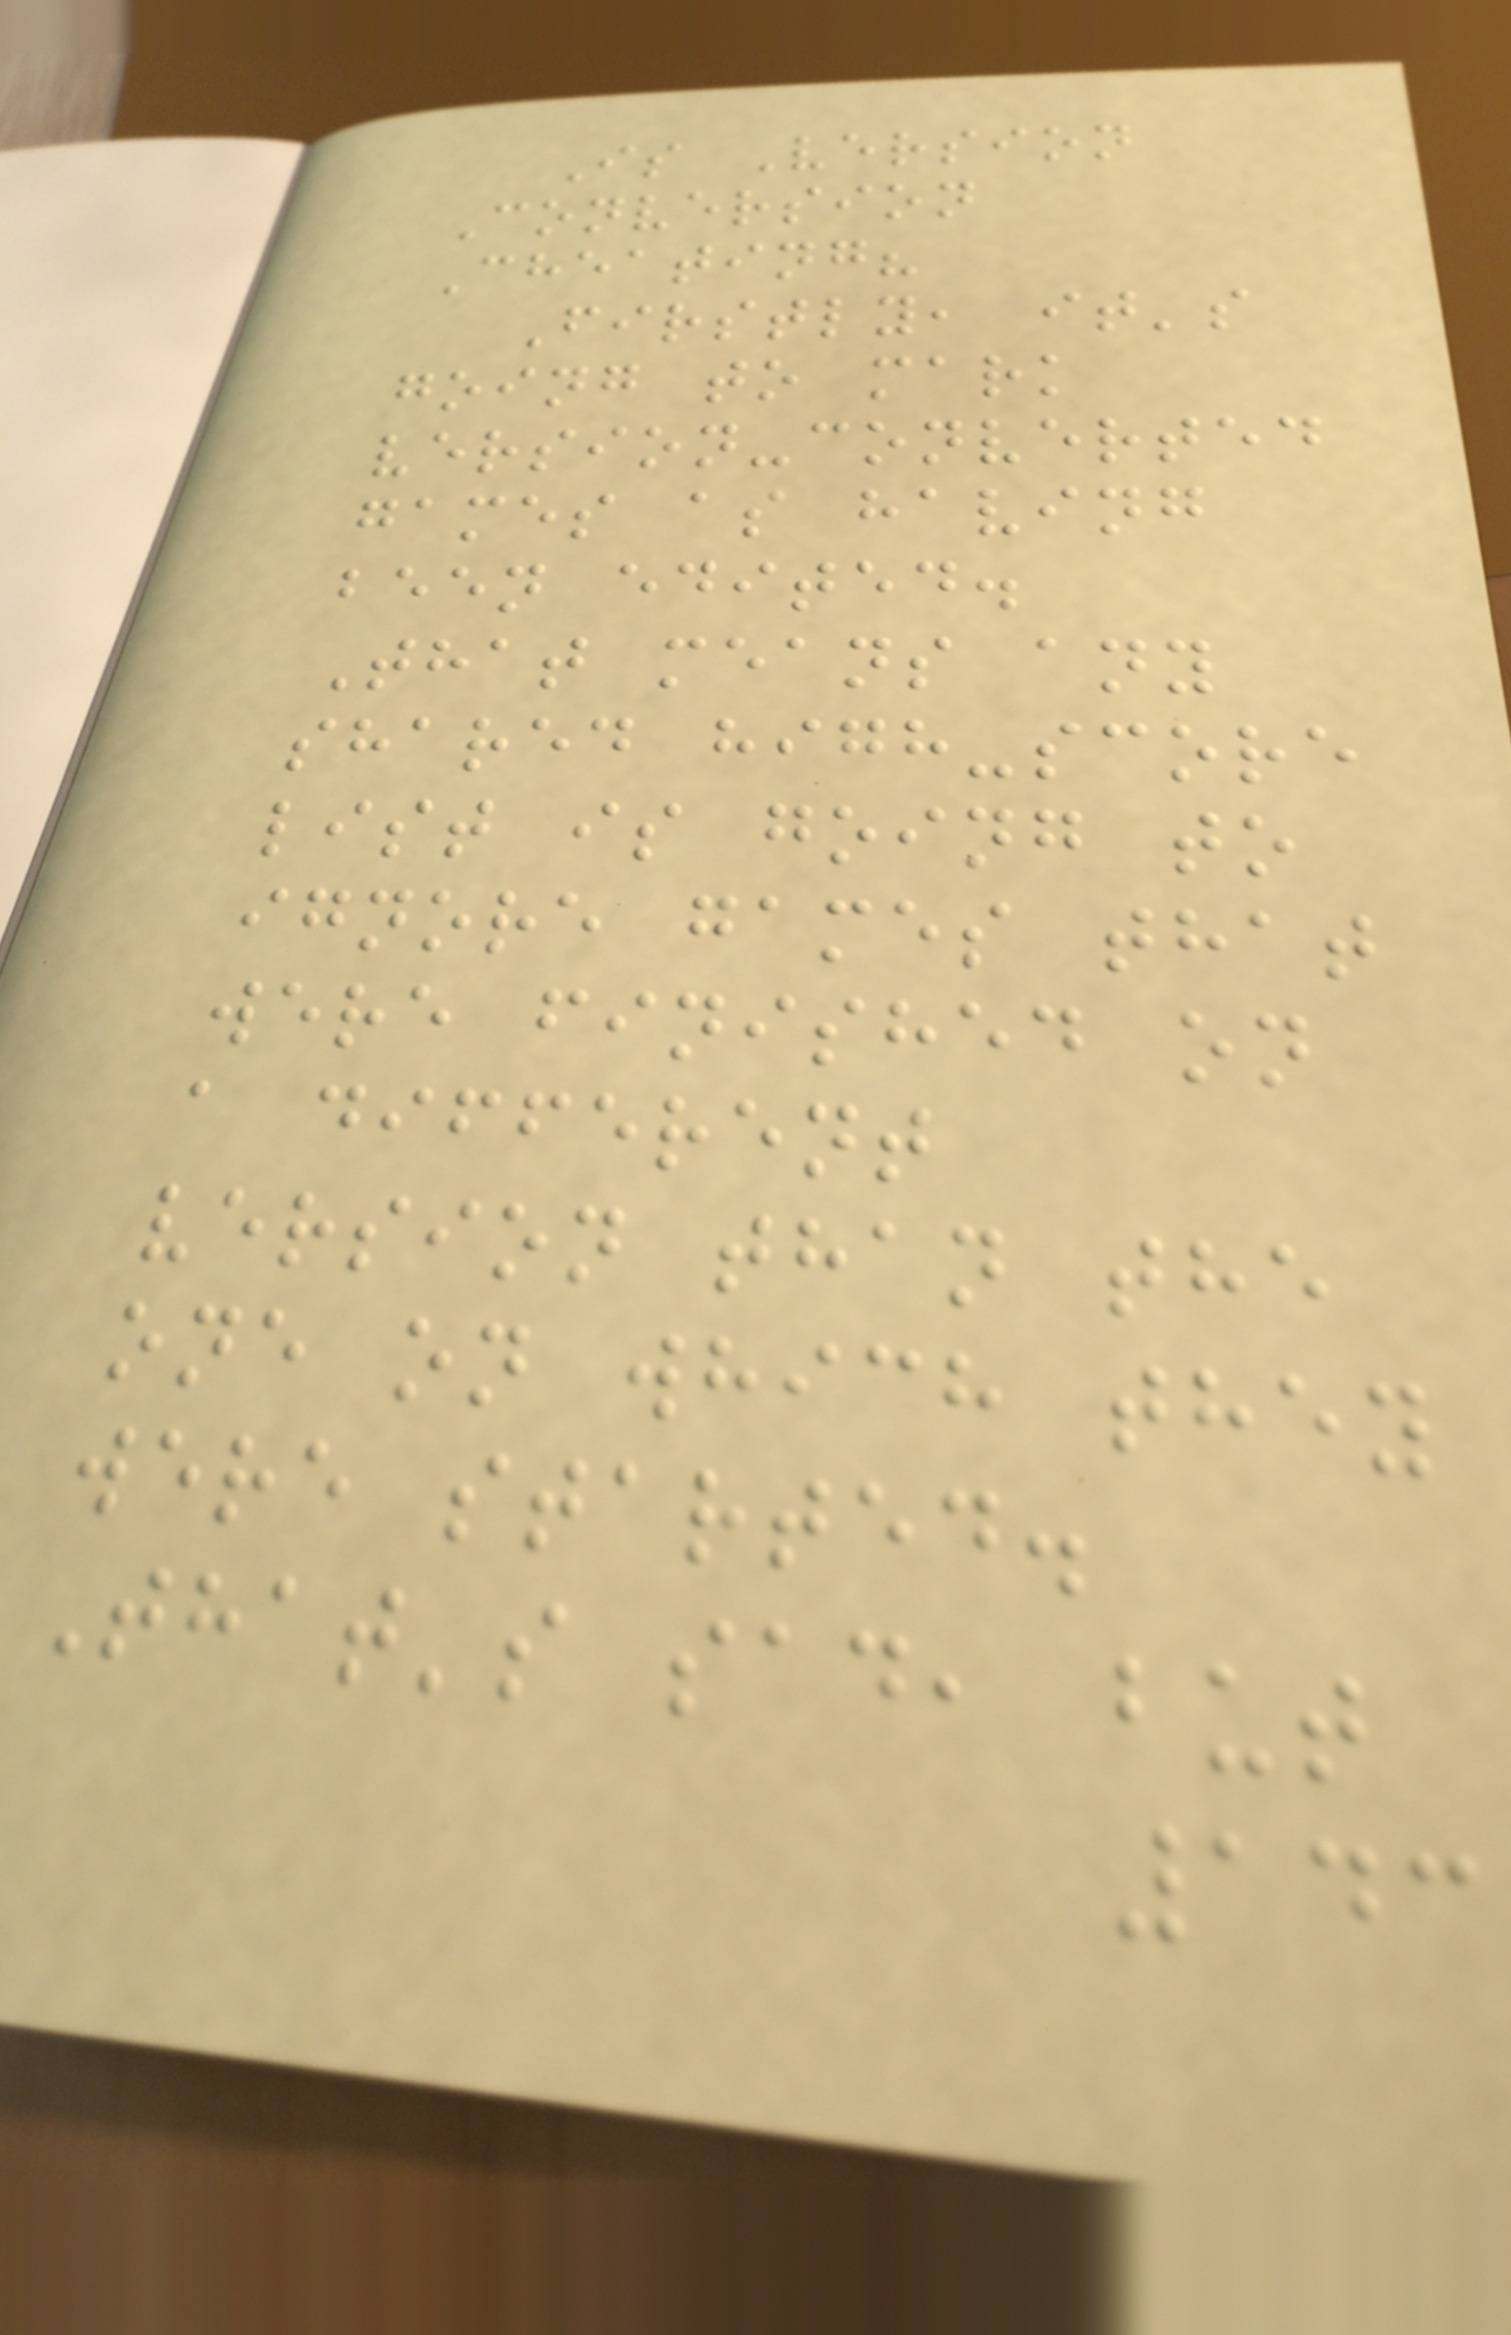Is Version
Conversion
Cheating?
Firstly, it's
going to mark
version-converted
games as having
been edited.
That means any
shared high-score
list is going to
ignore games that
were finished on
a different
version than the
one on which they
were started.
That's sad, but
143
